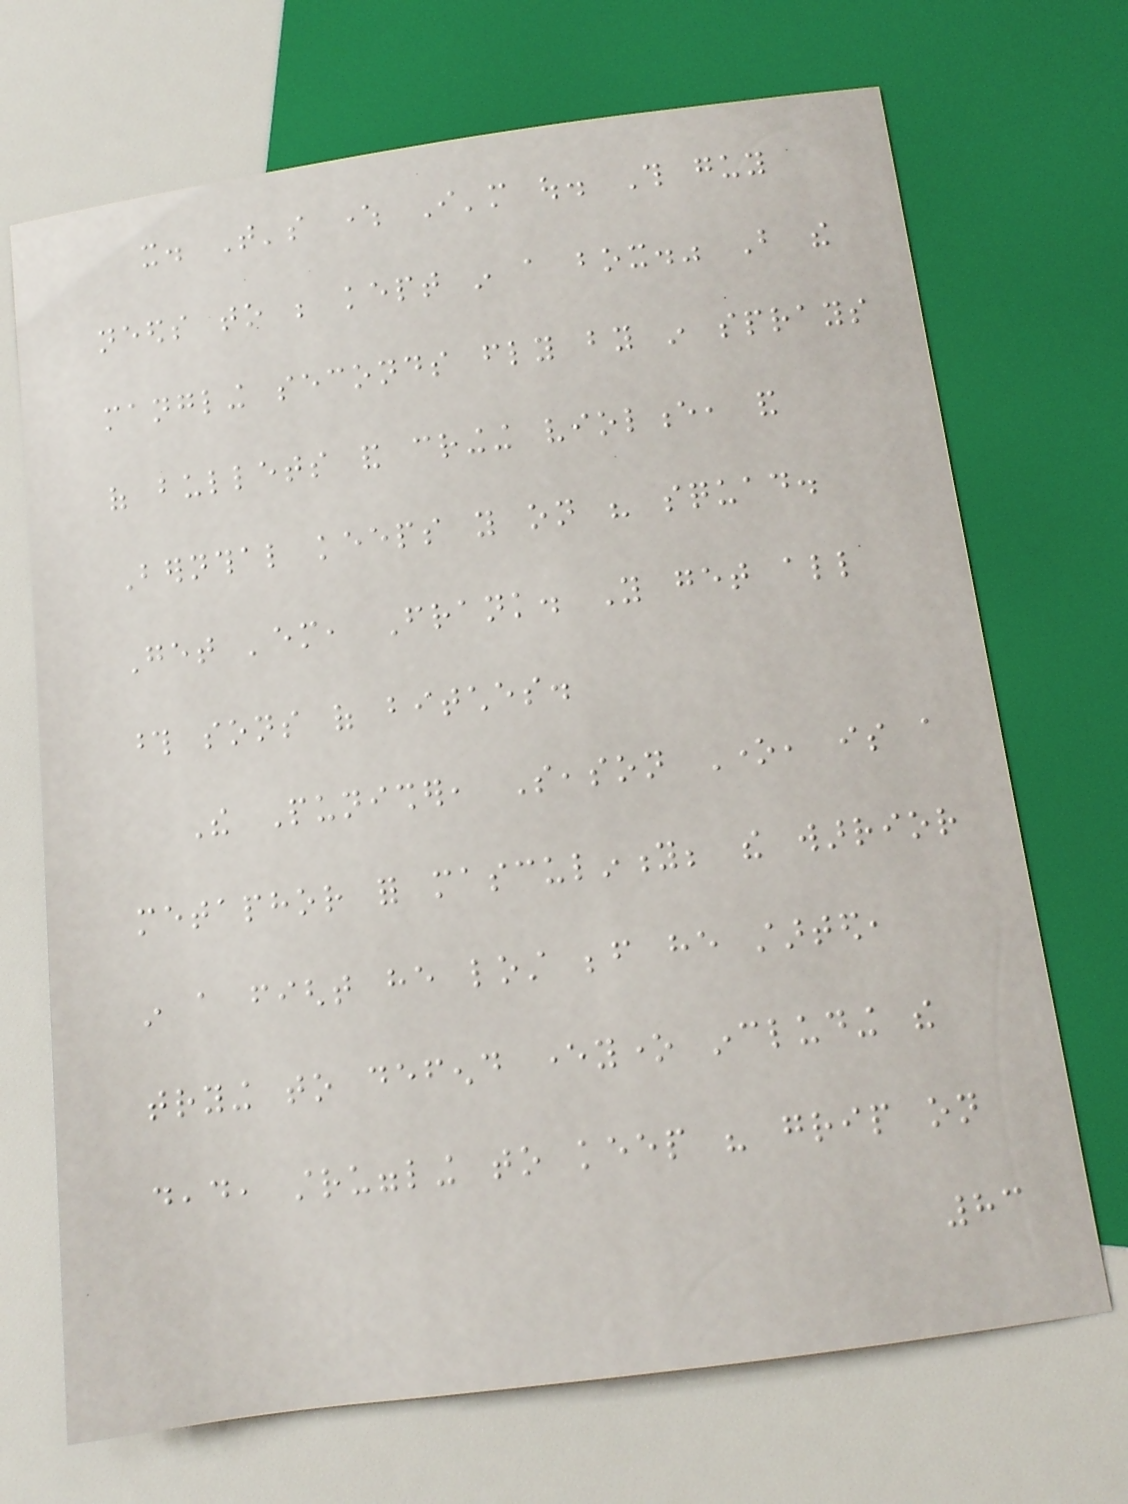it. That's where I'm out. This guy
needs to be kept in a box." But the
mangling seconds fly by in sprays
of bullets and cringing violence, and
Bernthal keeps you on his squad.
Get 'em, Frank. You get all
those sons of bitches.
The Punisher, Season One, is a
metaphor for masculinity; the warrior
in a fight he lost before he started,
trying to defend everyone including the
dead, struggling to keep his grip on
83
